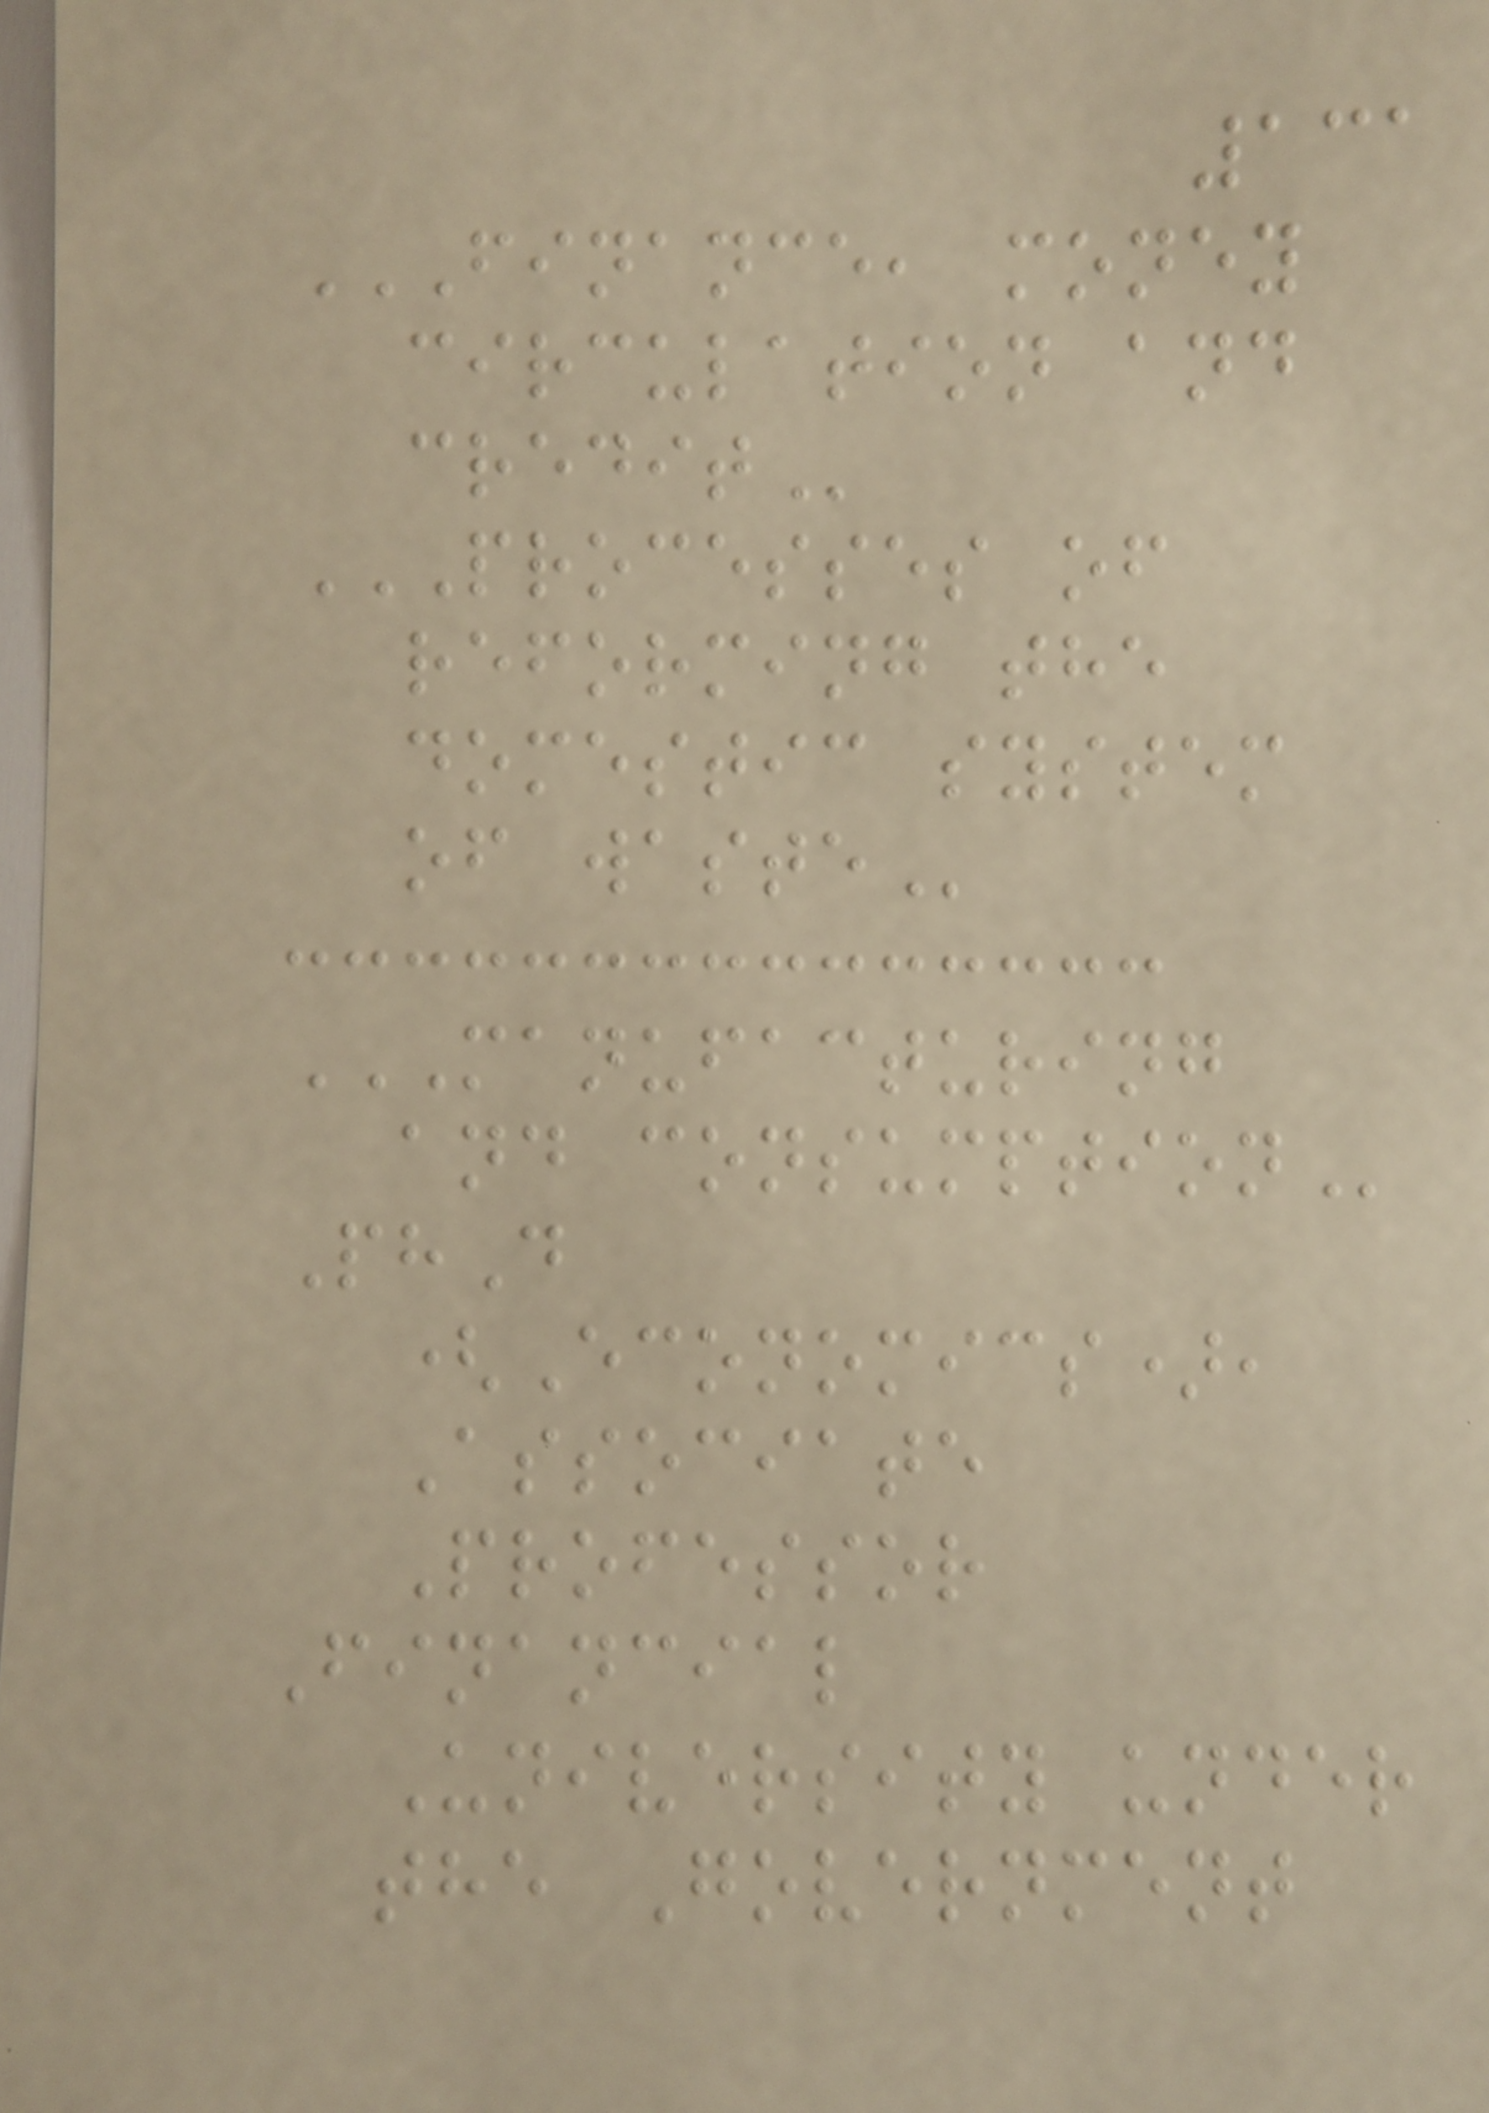131
FINANCE, MONEY
CIRCULATION AND
CREDIT
PROCESSES OF
REFORMING THE
DOMESTIC SYSTEM
OF WASTE
MANUFACTURING
AND CONSUMPTION
PhD
(Economics),
Associate
Professor
Financial
University under
the Government
